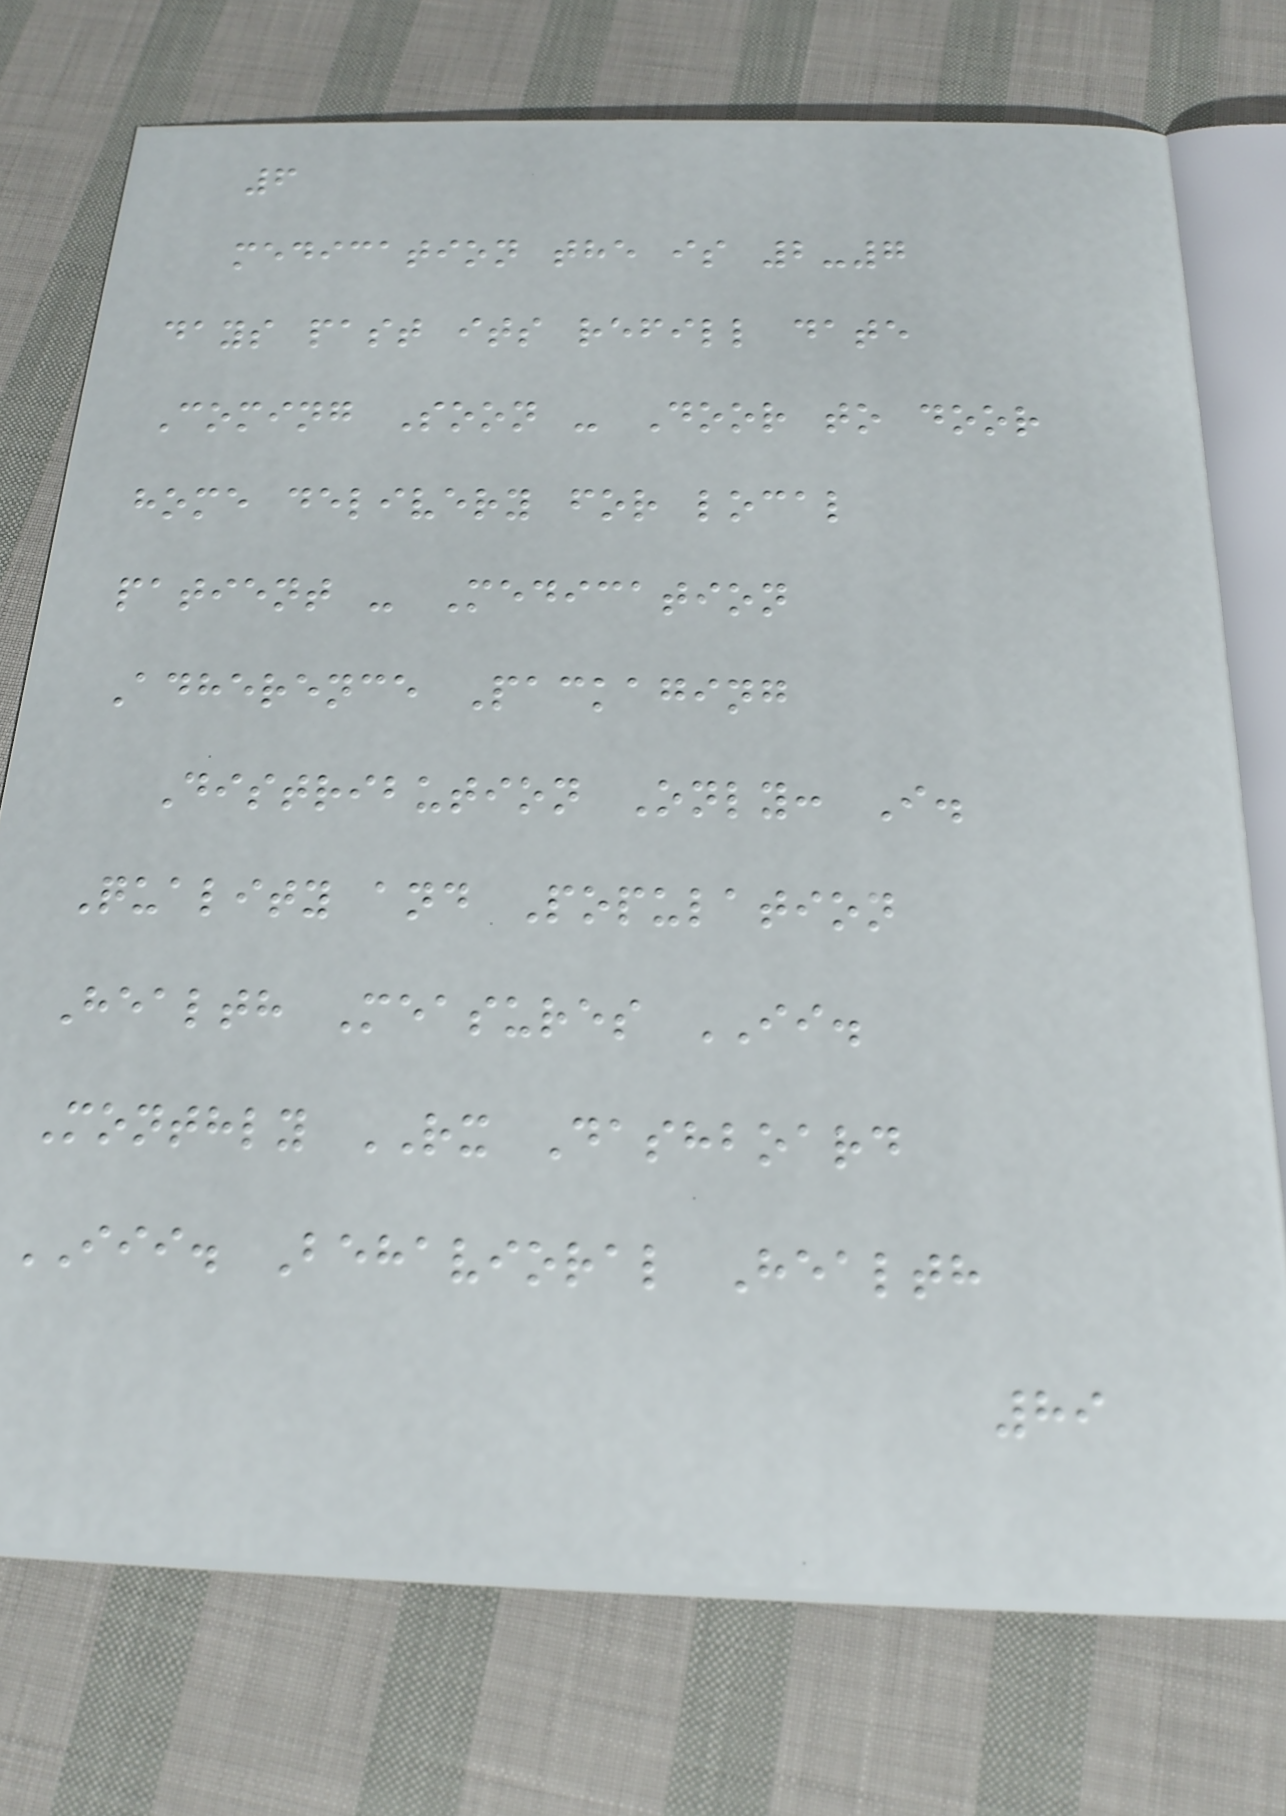6
medication the is 2-7
days past its refill date
Coming Soon - Door to door
home delivery for local
patient - Medication
Adherence Packaging
Distribution Only: I.
Quality and Population
Health Measures II.
Monthly RX Dashboard
III. Behavioral Health
89
